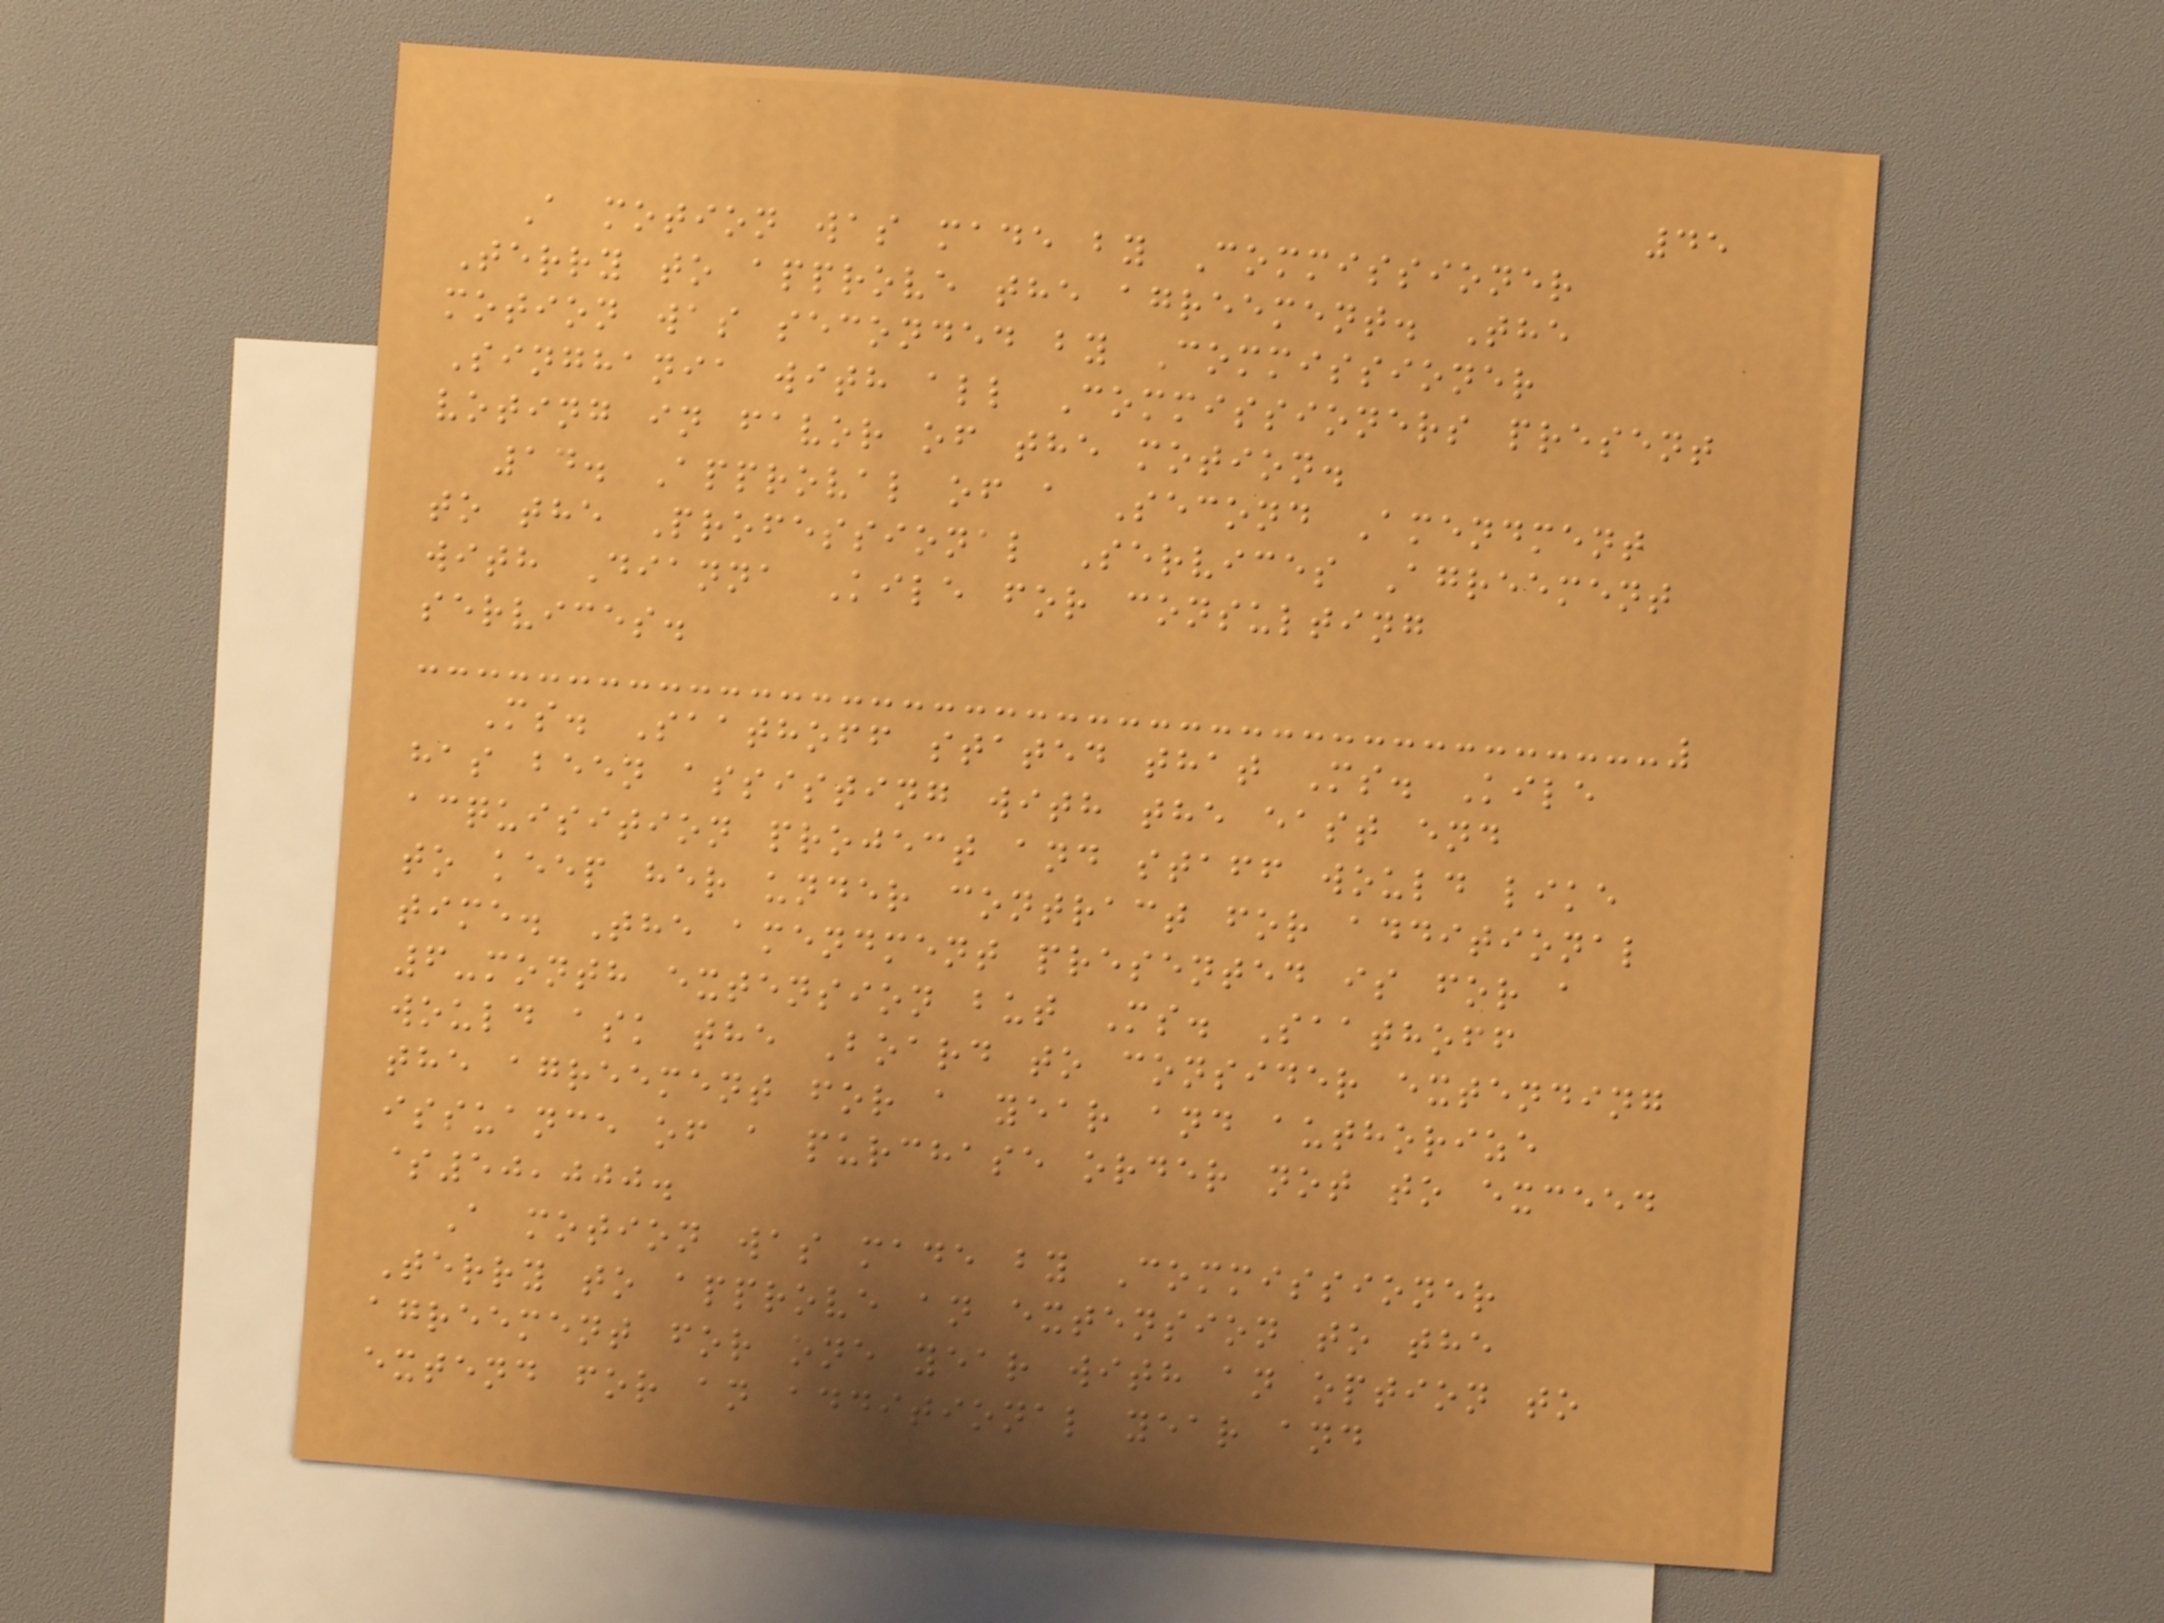45
A motion was made by Commissioner
Terry to approve the agreement. The
motion was seconded by Commissioner
Singhania with all Commissioners present
voting in favor of the motion.
14. Approval of a Second Amendment
to the Professional Services Agreement
with Dianna Kile for consulting
services.
Ms. Saathoff stated that Ms. Kile
has been assisting with the east end
acquisition project and staff would like
to keep her under contract for additional
time. The amendment presented is for a
6-month extension but Ms. Saathoff
would ask the Board to consider extending
the agreement for a year and authorize
issuance of a purchase order not to exceed
$50,000.
A motion was made by Commissioner
Terry to approve an extension to the
agreement for one year with an option to
extend for an additional year and
